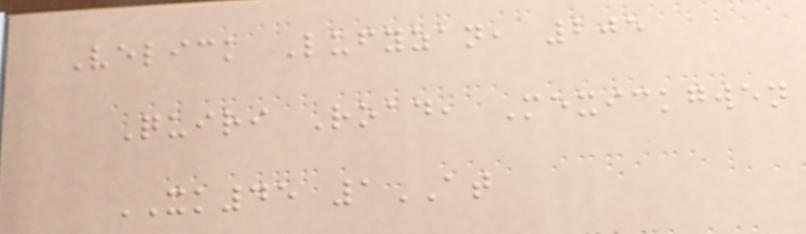Velick Lufyzan, 205
Quiri Road, Mexickgwen
XK45 1AT
